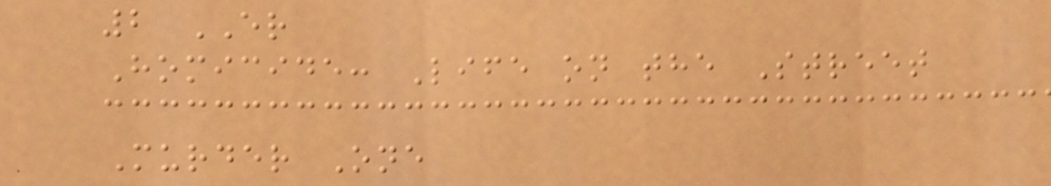2 ER
Homicide: Life on the Street
Murder One
